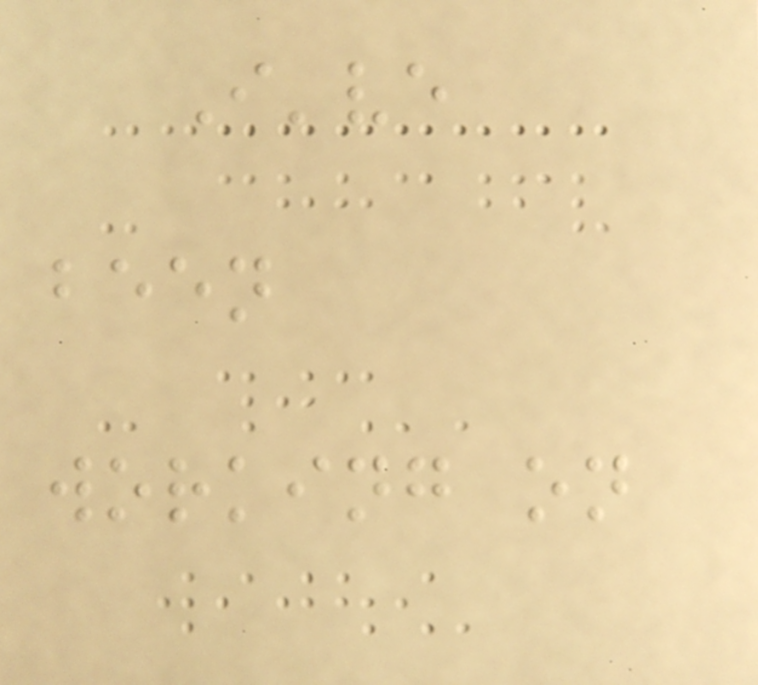I've
been
working on
